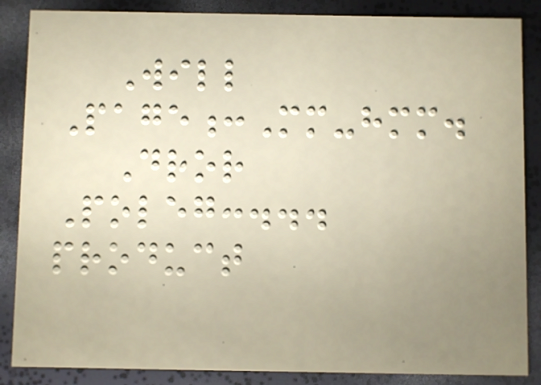Will
Page:Mm-hmm.
Dror
Poleg:...
product
